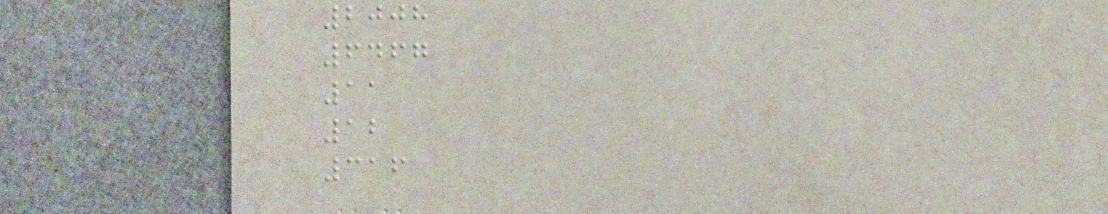2008
6467
11
12
316
